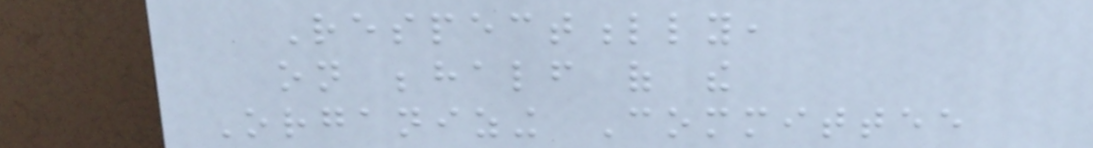Respectfully,
on behalf of the
Organizing Committee
